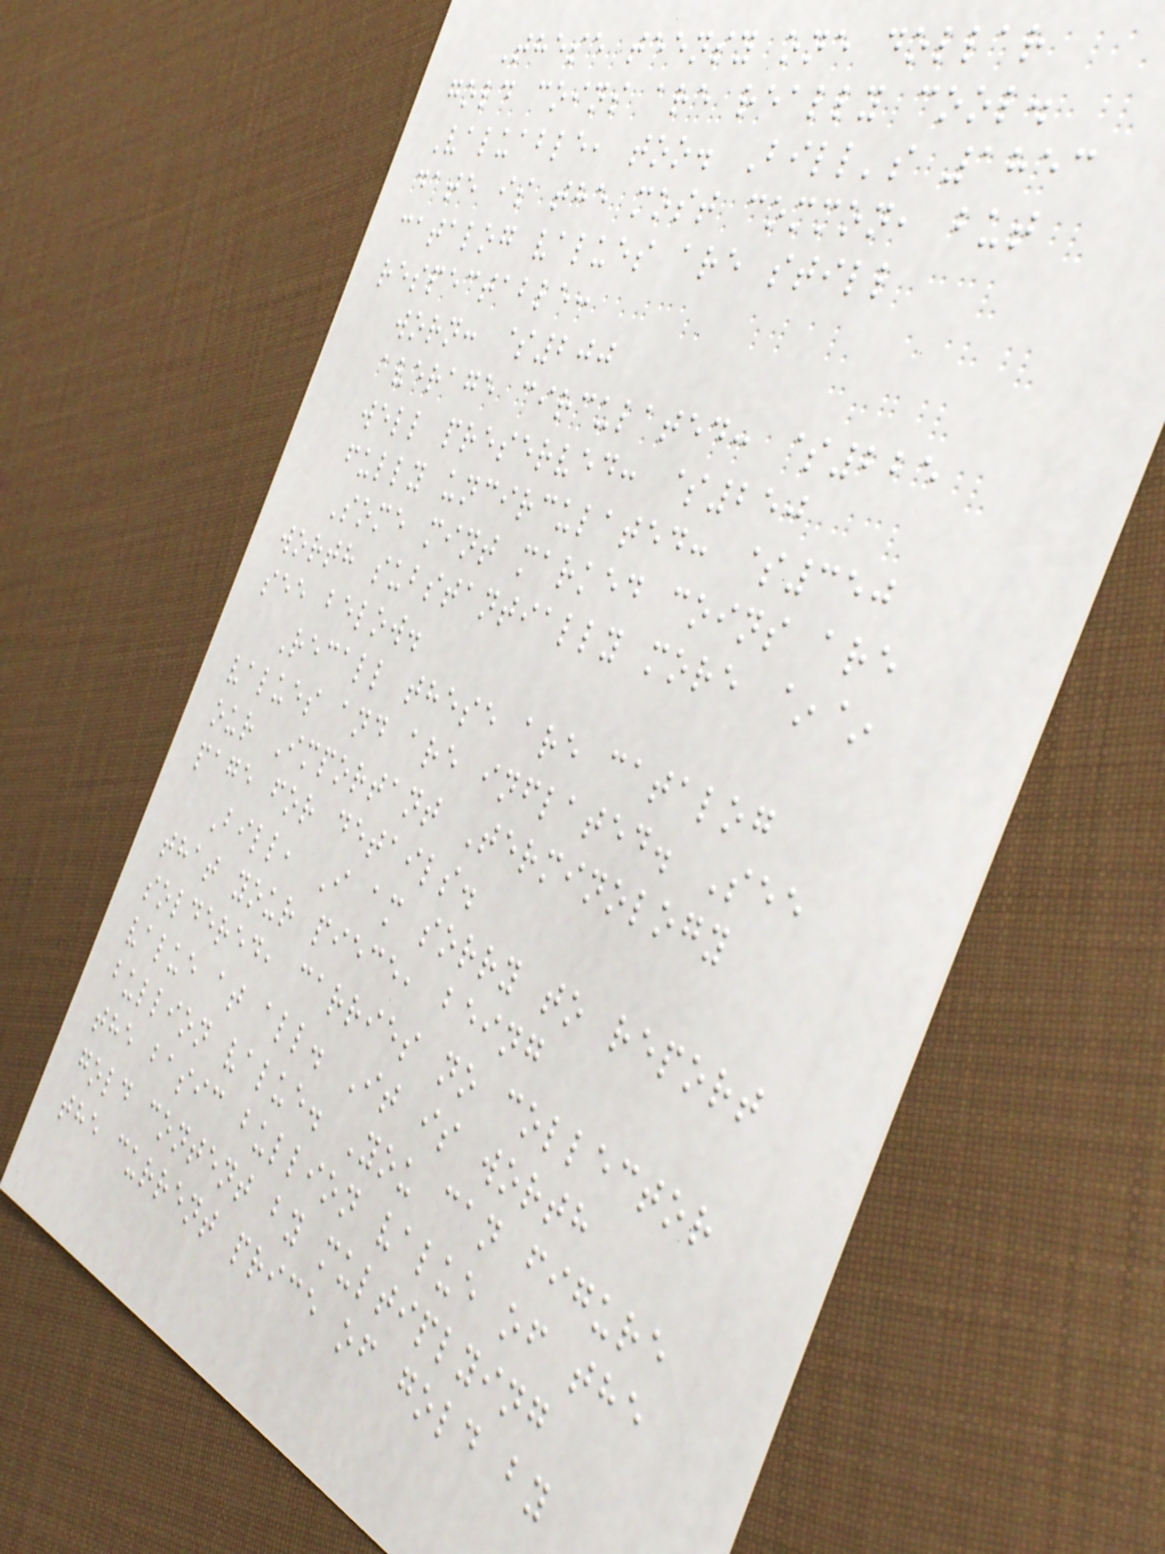These teensy one dollar
gold coins are really cool.
Valuable, too. Bill's 1853
date is the most common, but
catalog values are still
respectable:
worn: $200
average circulated: $225
well preserved: $250
fully uncirculated: $350
Some mint marked coins are
worth substantially more ~~
see below.
Recall these are catalog
values and are inflated. See
our Important Terminology
page for details.
Bill, I am sorry to report
that your piece, being
soldered, carries no collector
value at all. It is worth
bullion value. You can figure
the basic bullion value of the
gold content by multiplying
the current price of gold by
